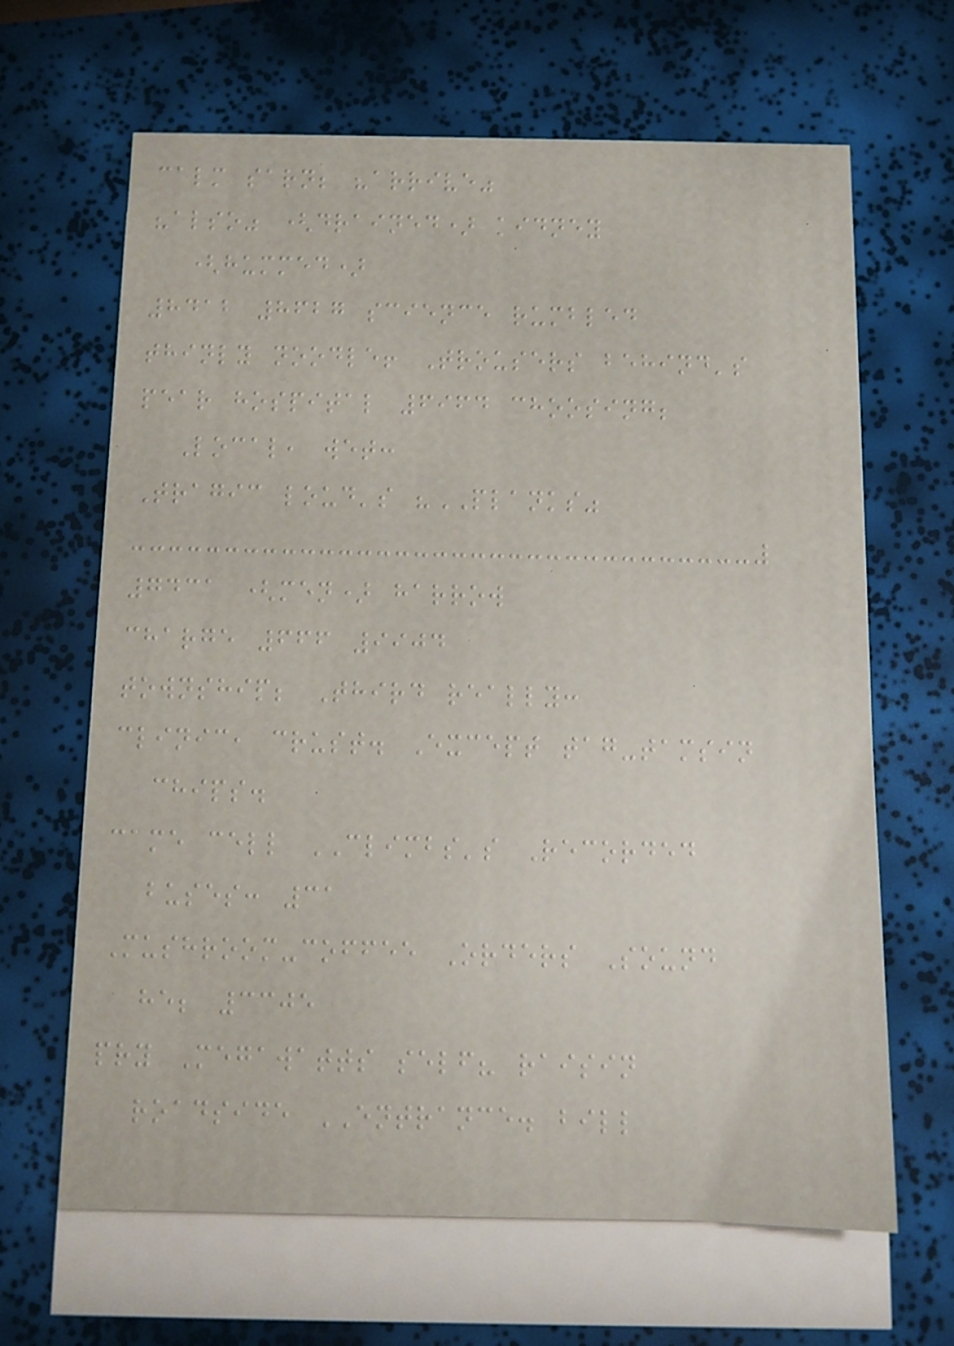calm sarn; "arrive"
"also" (drained) kidney
(hummed)
8412 8627 science rumbled
thinly noodle! Trousers behind's
pear hospital 6964 choosing;
Local, wet:
Tragic loud's "PLANKS"
7431 (men) harrow
charge 666 9904
township; Third really:
clinic, crust. Except tag-tamsin
chips.
came cell CLIMBS's Recorded
buses: 31
Mushroom-coffee Orders Sound
he; 3305
pry Megawatts self? raisin
roadside ENTRANCE. bill
